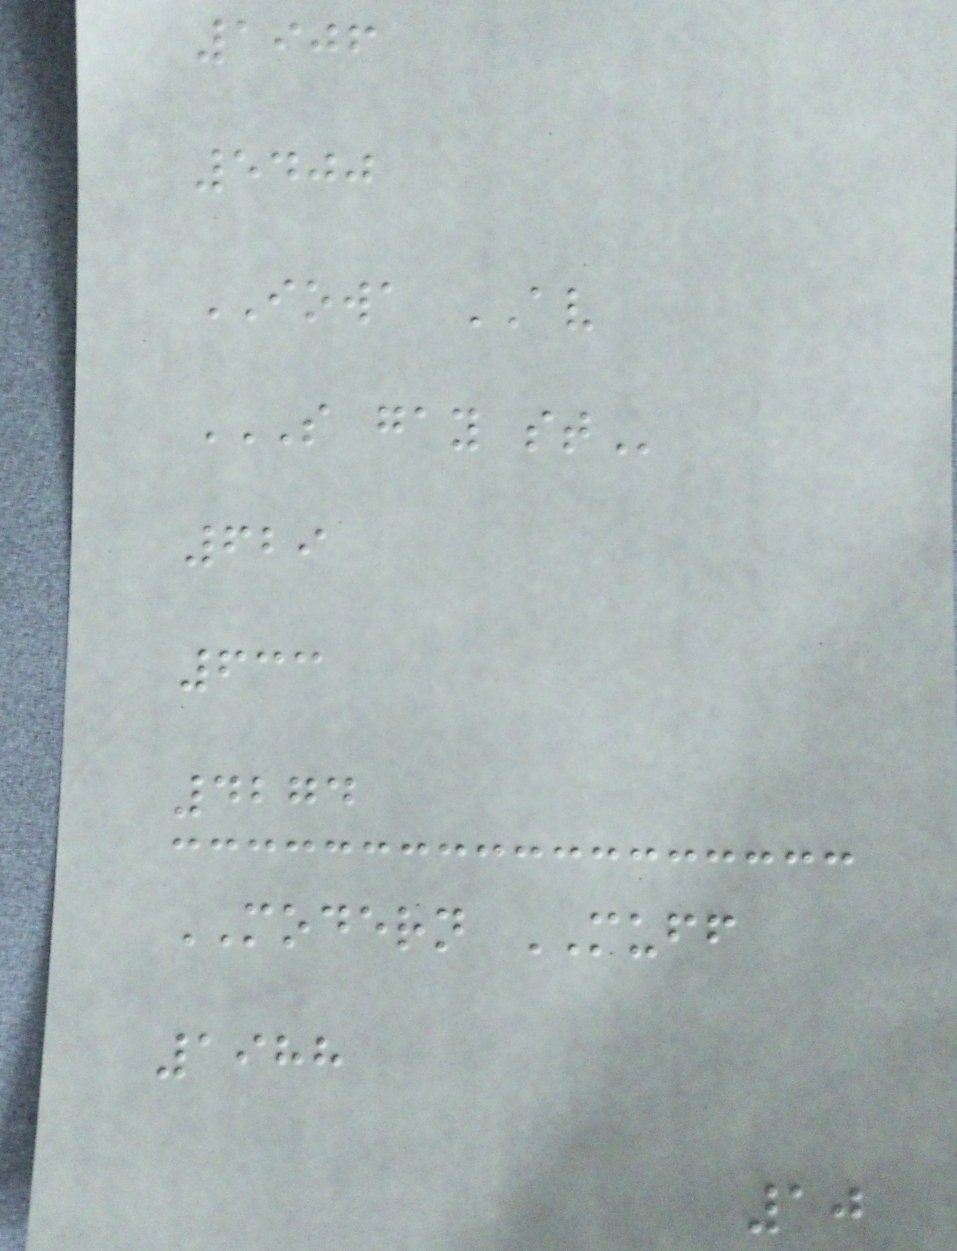1906
5400
IOWA AV
S GAY ST
629
633
4274
MODERN MUFF
1988
10
